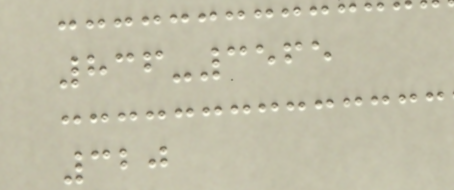836-3565
320
